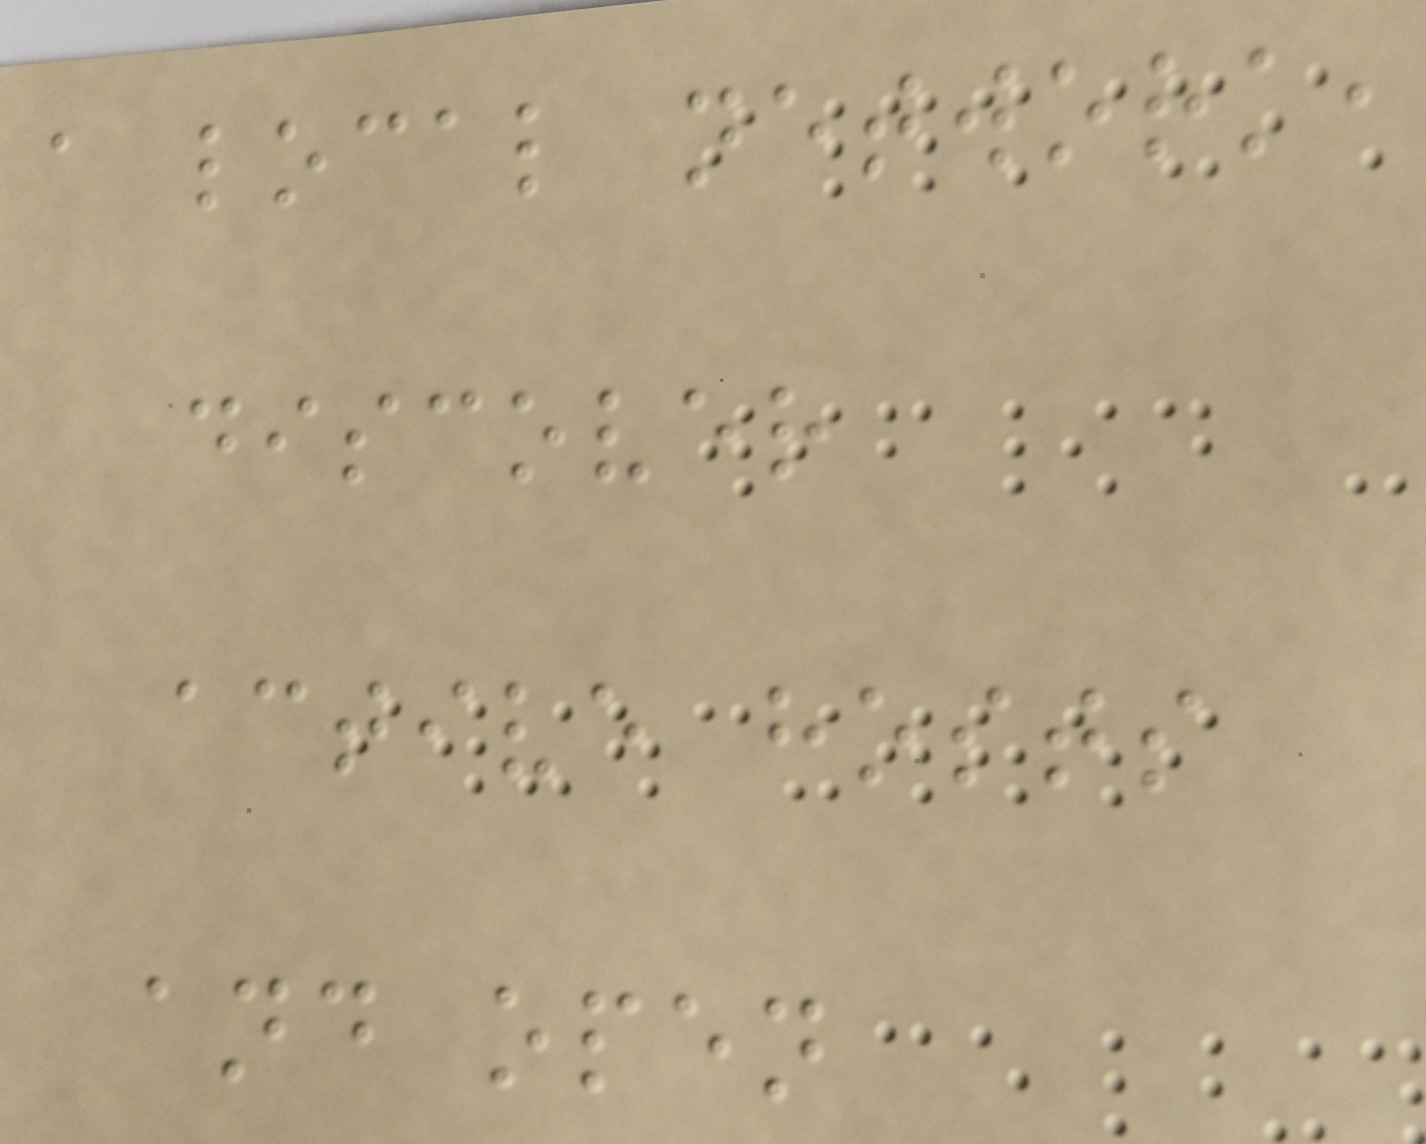a local network,
discover
active hosts
and open
